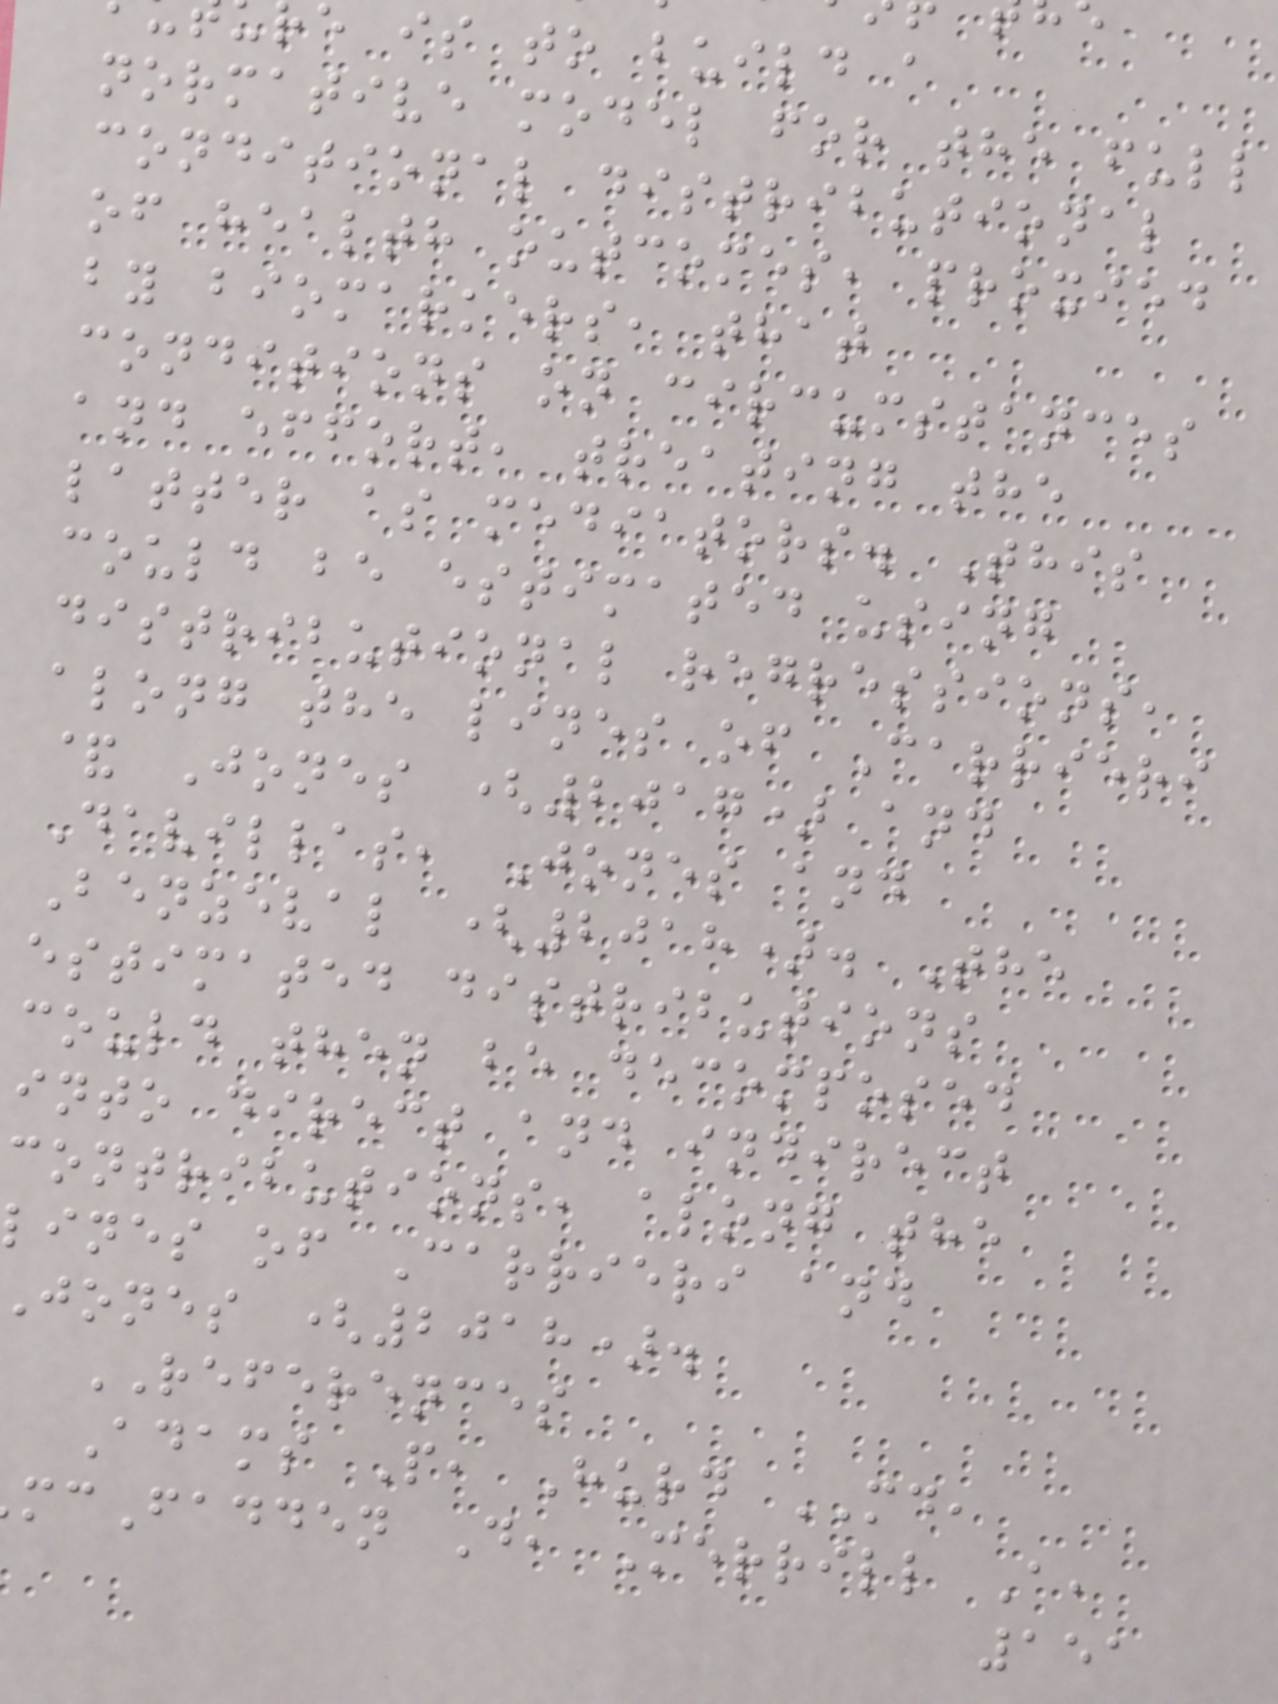e is to build a
normative model for the full
conditional distributional
of health outcomes, proxied
by biomarkers, that
conditions on circumstances
and effort, treating the
latter as mediators. This
could be estimated using
distributional regressions,
along the lines of Carrieri
& Jones (2017) and
Davillas, Jones and
Benzeval (2018). The
estimated distributions
could then be decomposed
into direct and indirect
contributions, along the
lines of Carrieri and
jones (2018).
REFERENCES
Adams P, Hurd MD,
cFadden D, Merrill A,
151
